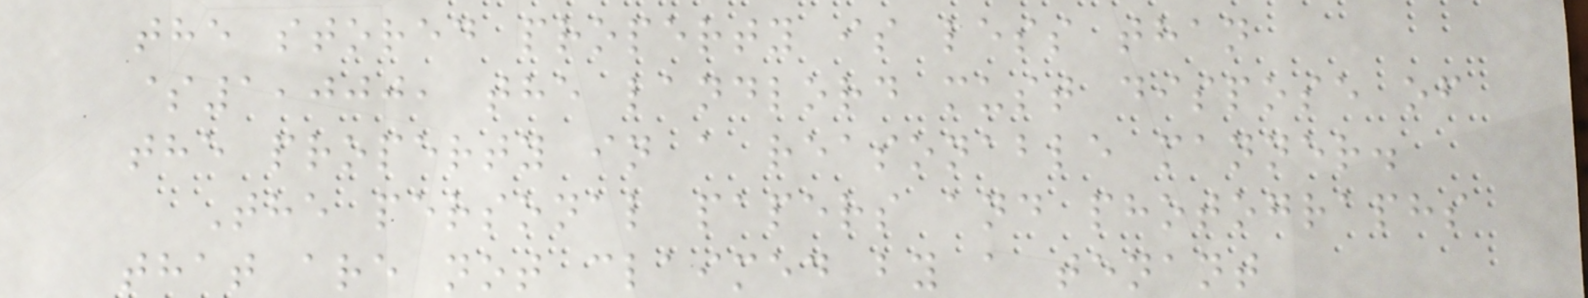the stored property is less than
$1,000, the landlord must dispose of
the property in a reasonable manner.
The personal papers and photographs
that are not claimed by a tenant
